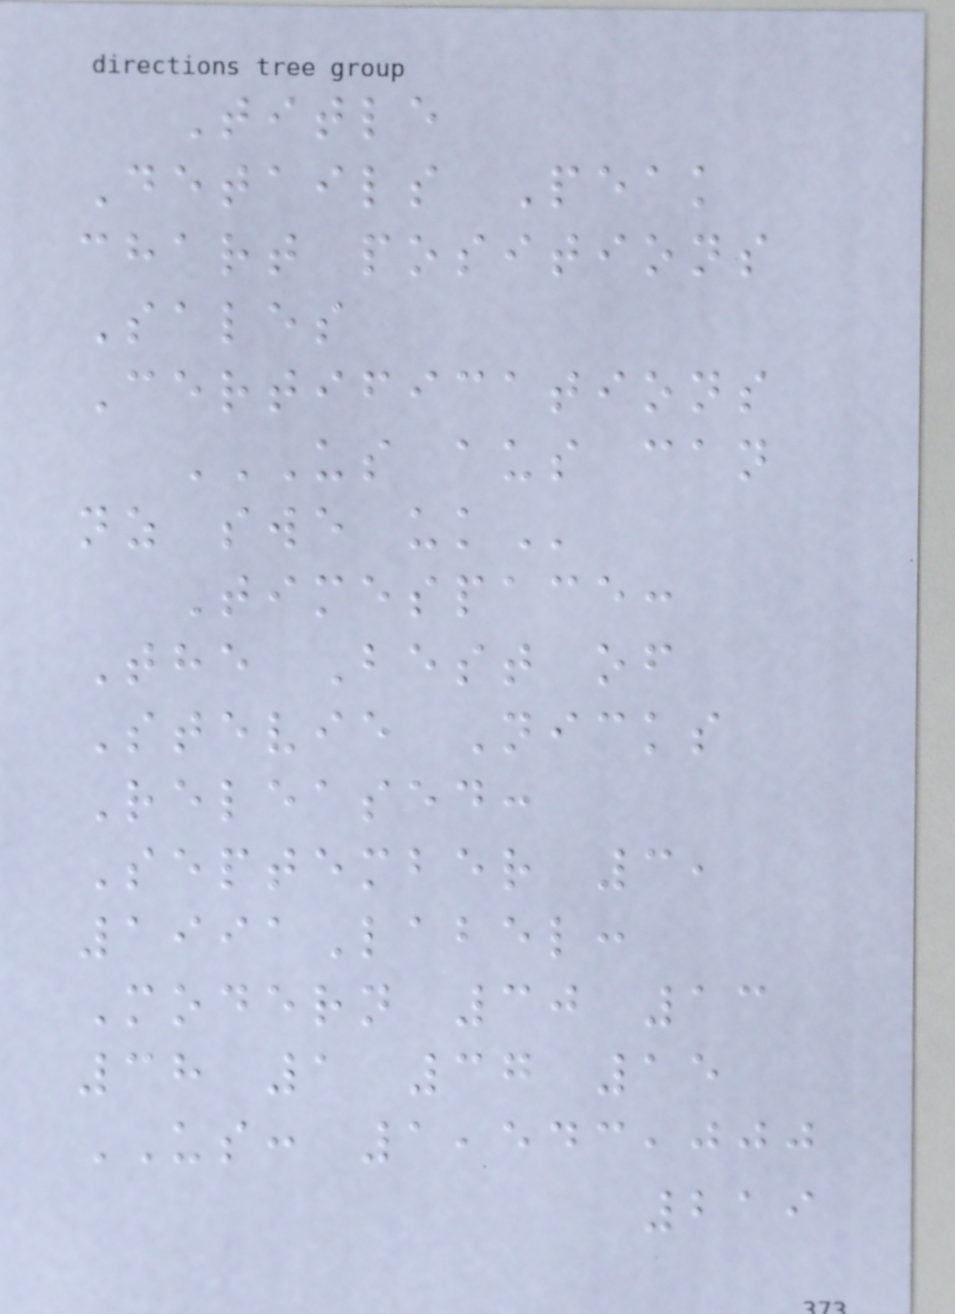Title
Details Peak
chart positions
Sales
Certifications
US AUS CAN
NZ SWE UK
Timespace:
The Best of
Stevie Nicks
Released:
September 3,
1991Label:
Modern 30 13
38 1 37 15
US: 1,543,000
219
